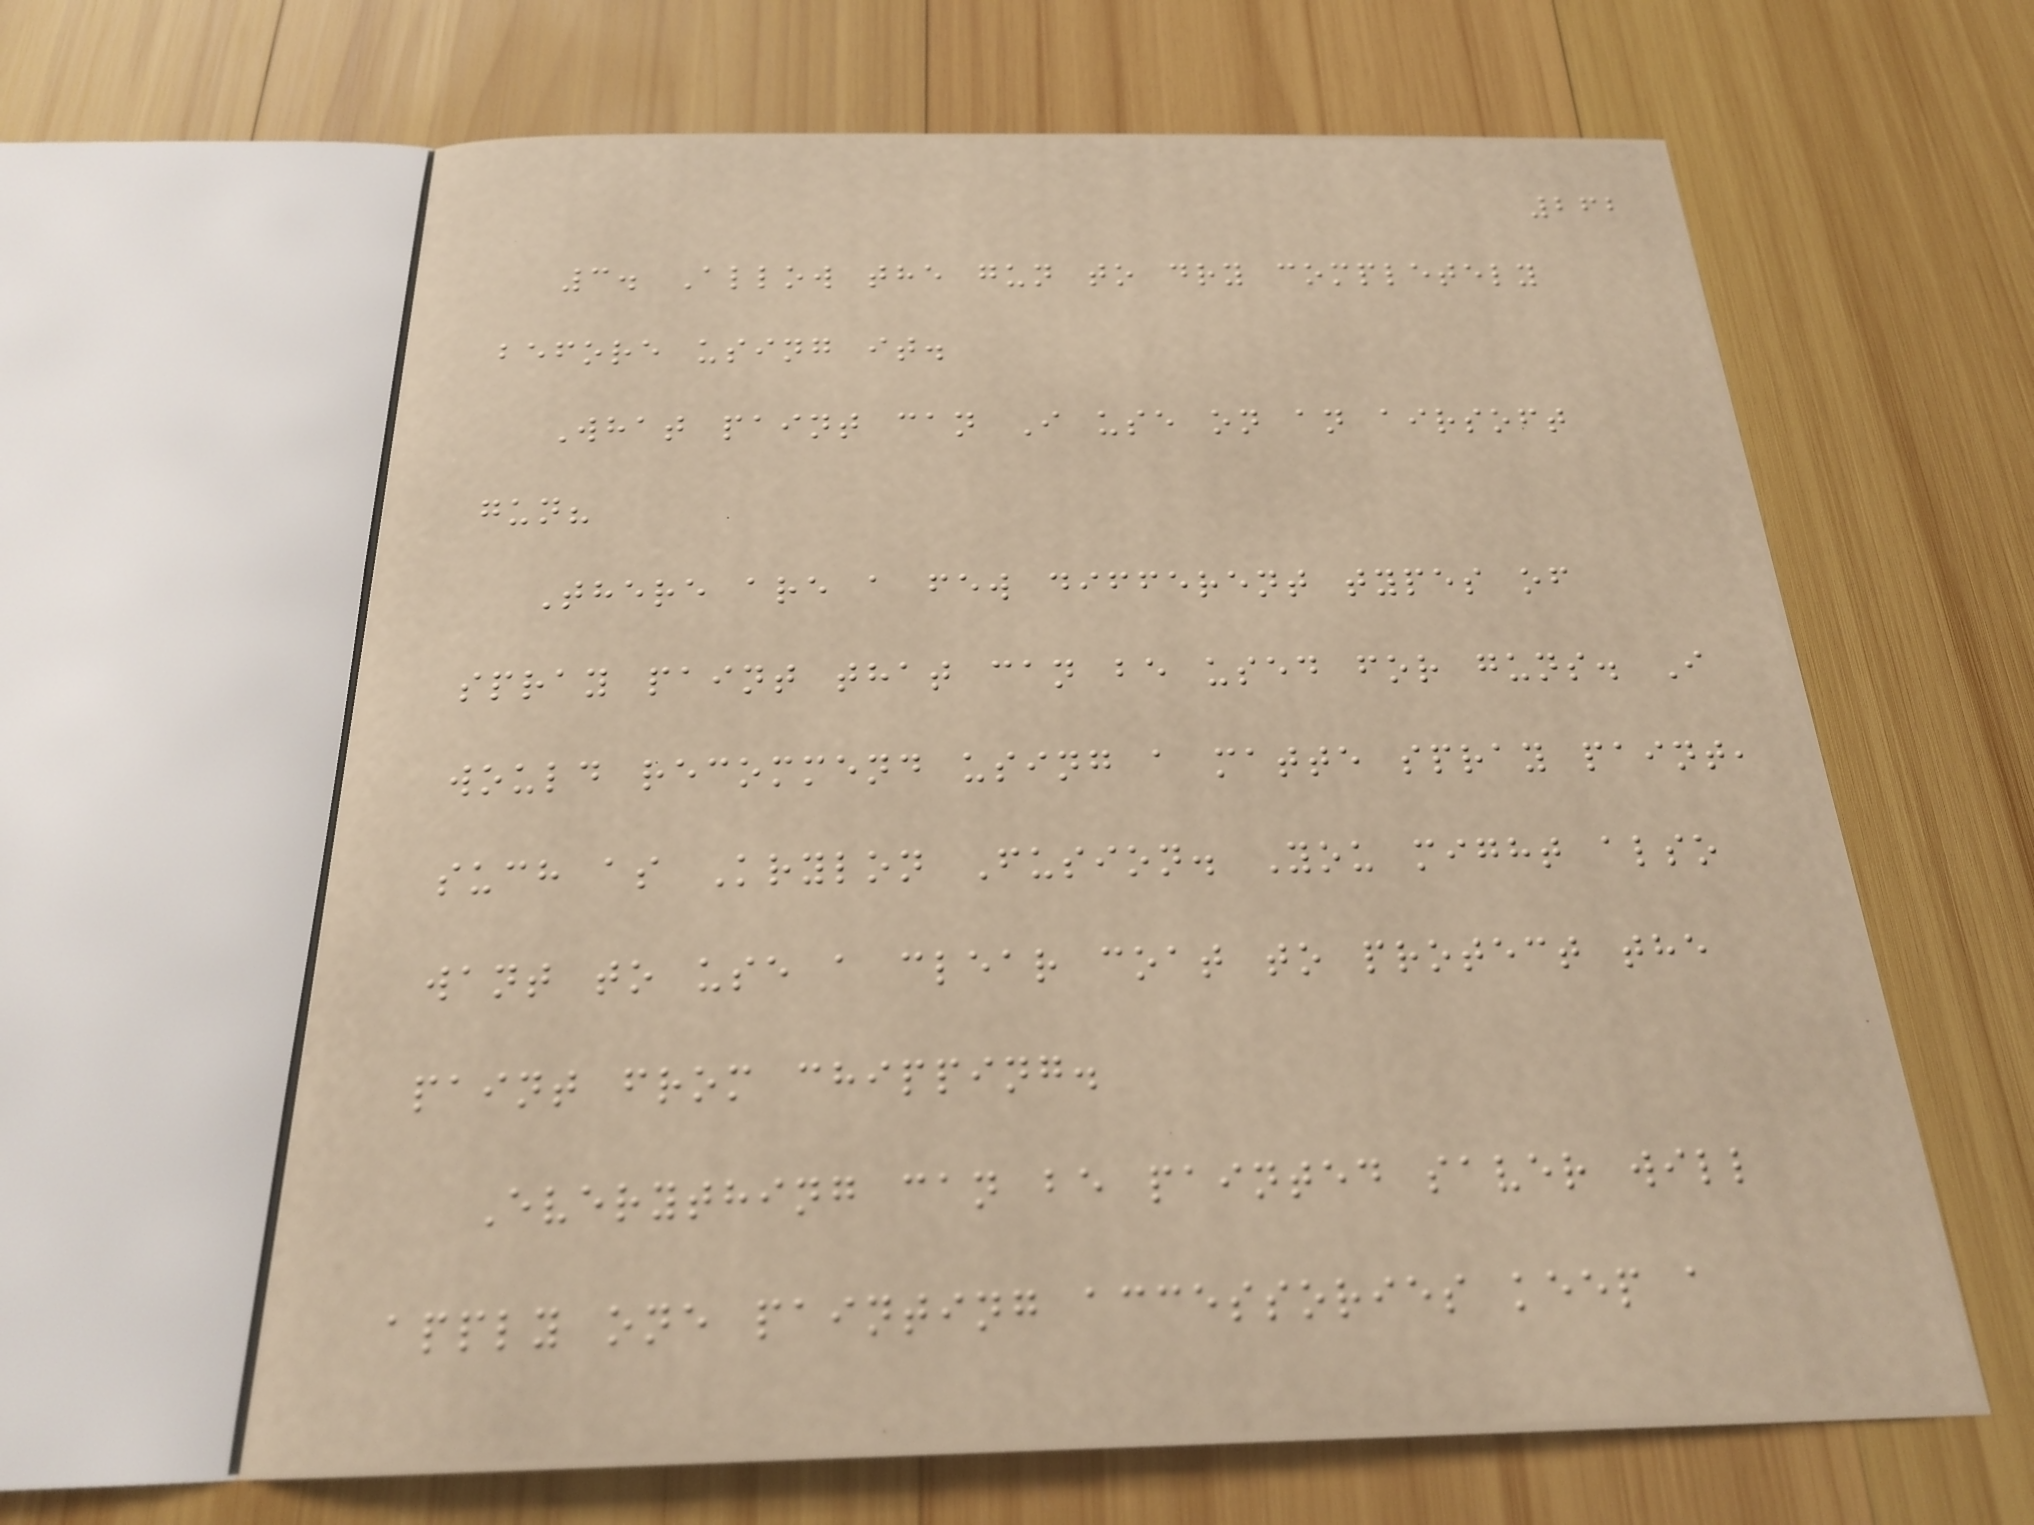262
3. Allow the gun to dry completely
before using it.
What paint can I use on an airsoft
gun?
There are a few different types of
spray paint that can be used for guns. I
would recommend using a matte spray paint,
such as Krylon Fusion. You might also
want to use a clear coat to protect the
paint from chipping.
Everything can be painted saver will
apply one painting accessories keep a
